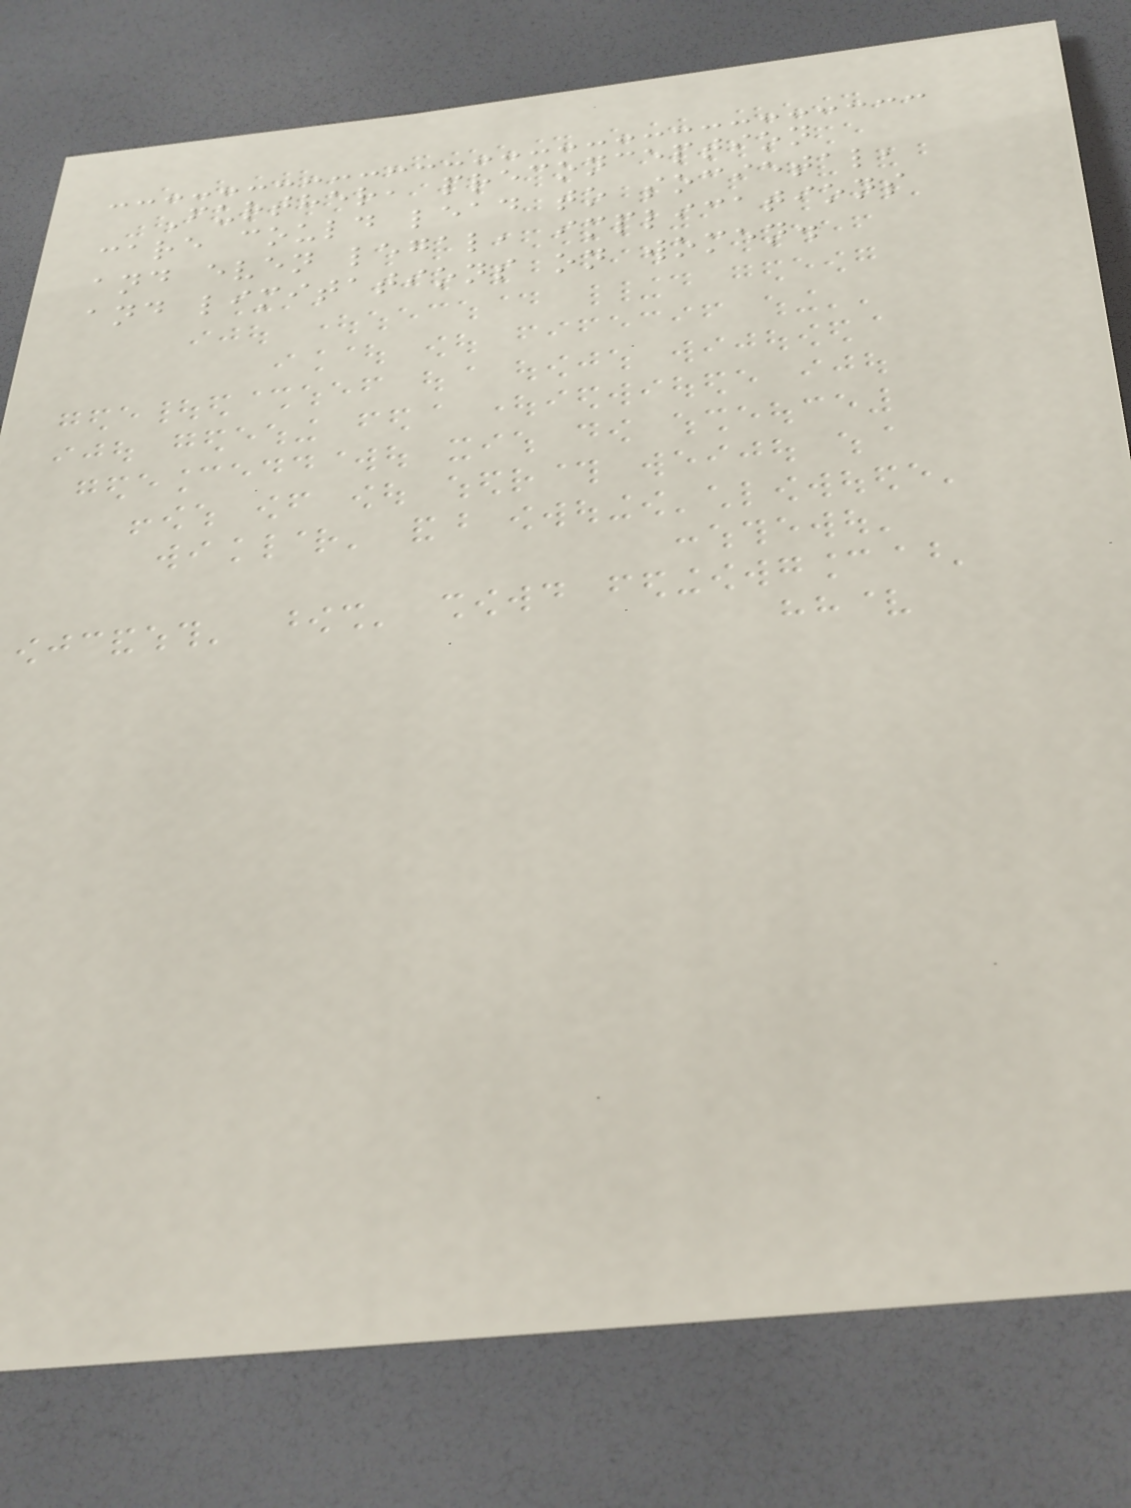Further, preconception
care could lead to societal,
and even legal, implications
and limitations on women.
